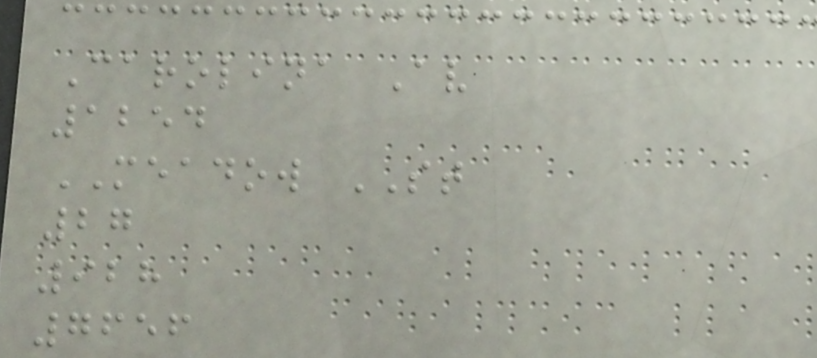Carolina Av
1254
MEADOW ST
27
928
7656
